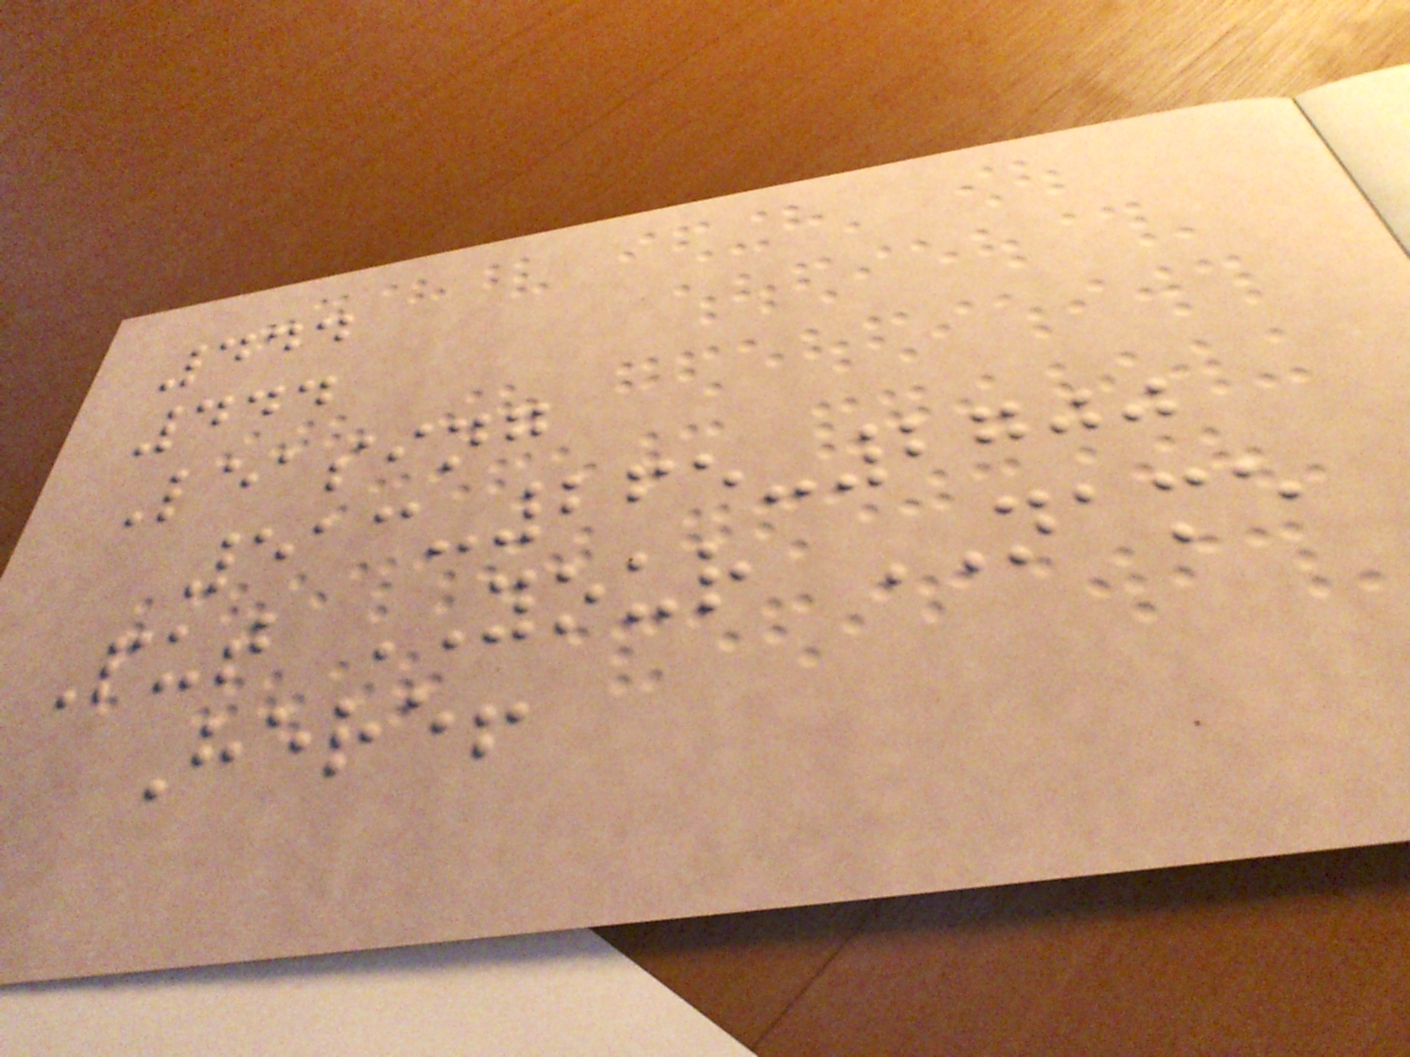444
444
Leasing
513-265-2700
Put YOUR NAME
Here!
